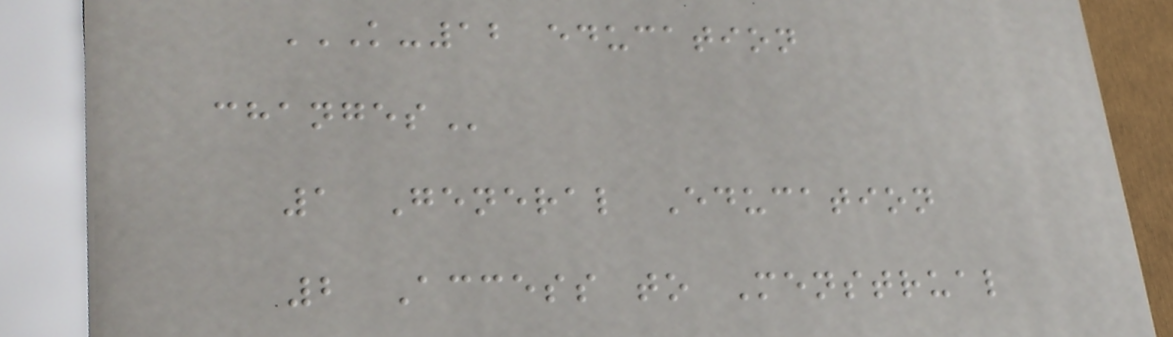K-12 EDUCATION
CHANGES
1 General Education
2 Access to Menstrual
